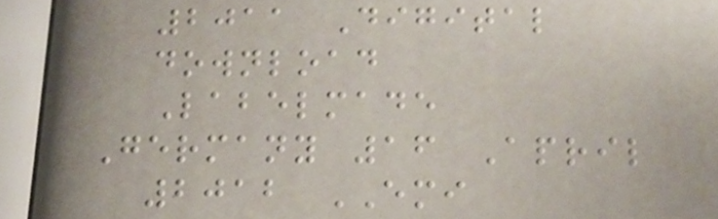2011 Digital
download
Labelmade
Germany 16 April
2012 EMI
